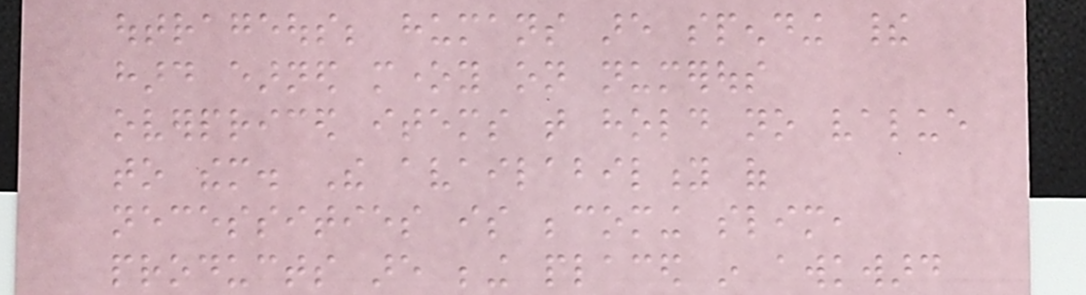outrageous; humans are spending their
hard earned money on numerous
overpriced items that hold no value
to them. The availability of
necessities is becoming slim,
products are being placed in awkward
